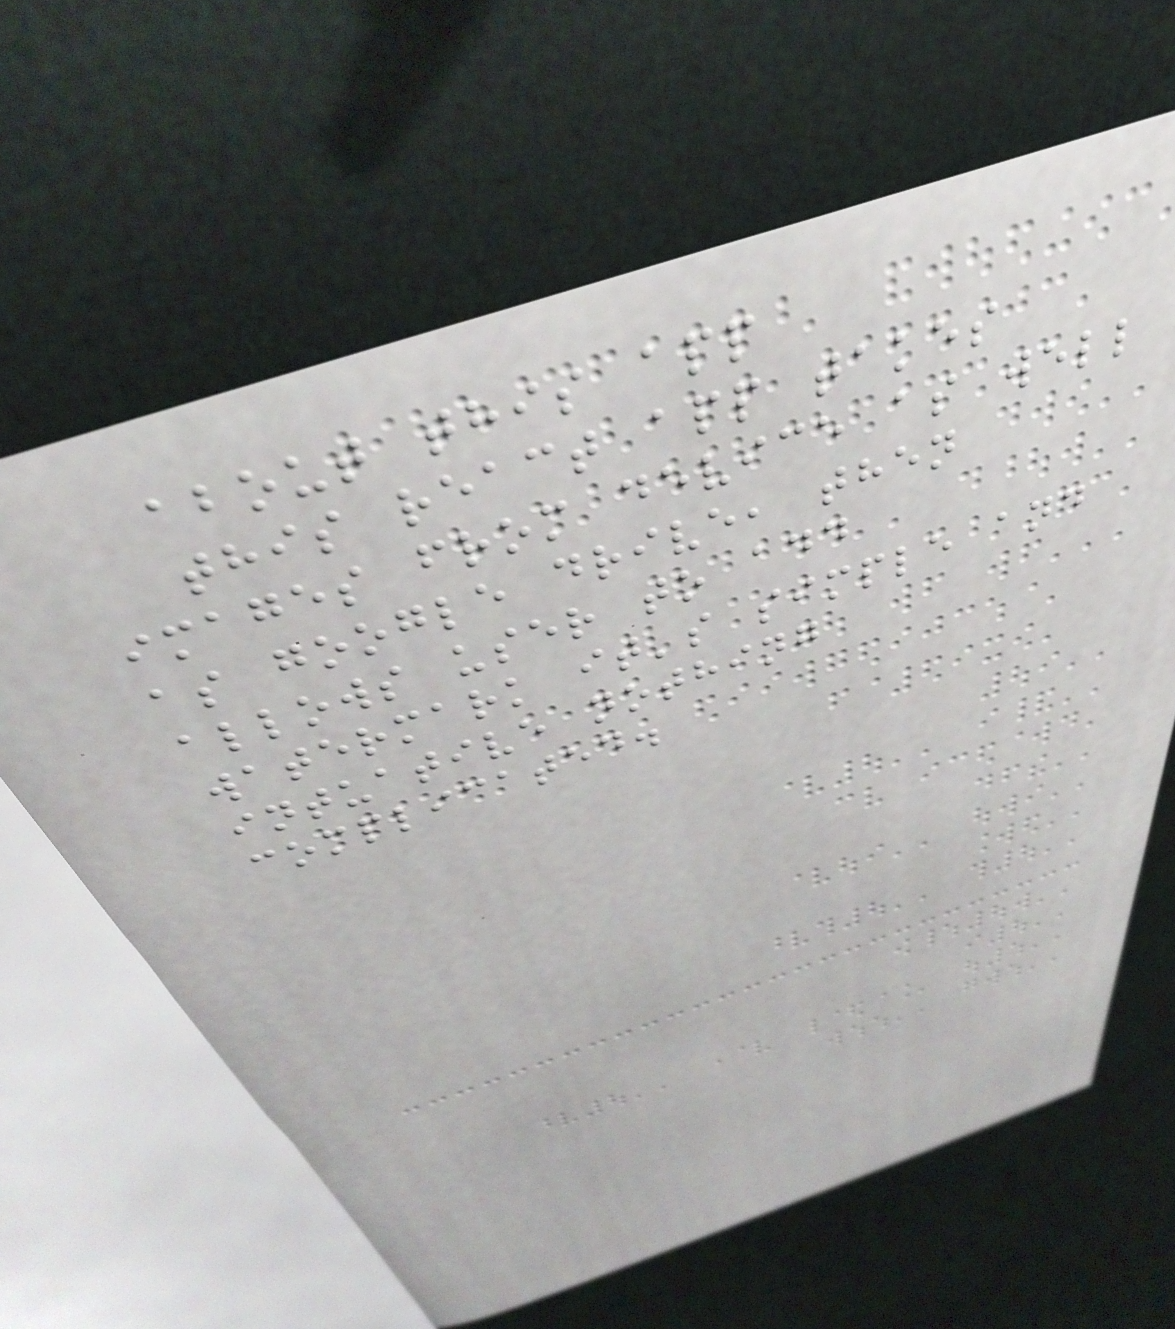about this app
this react app takes
images from device as well
as google drive, then
allows user to add
watermark it's simple and
intuative nothing
complicated.
